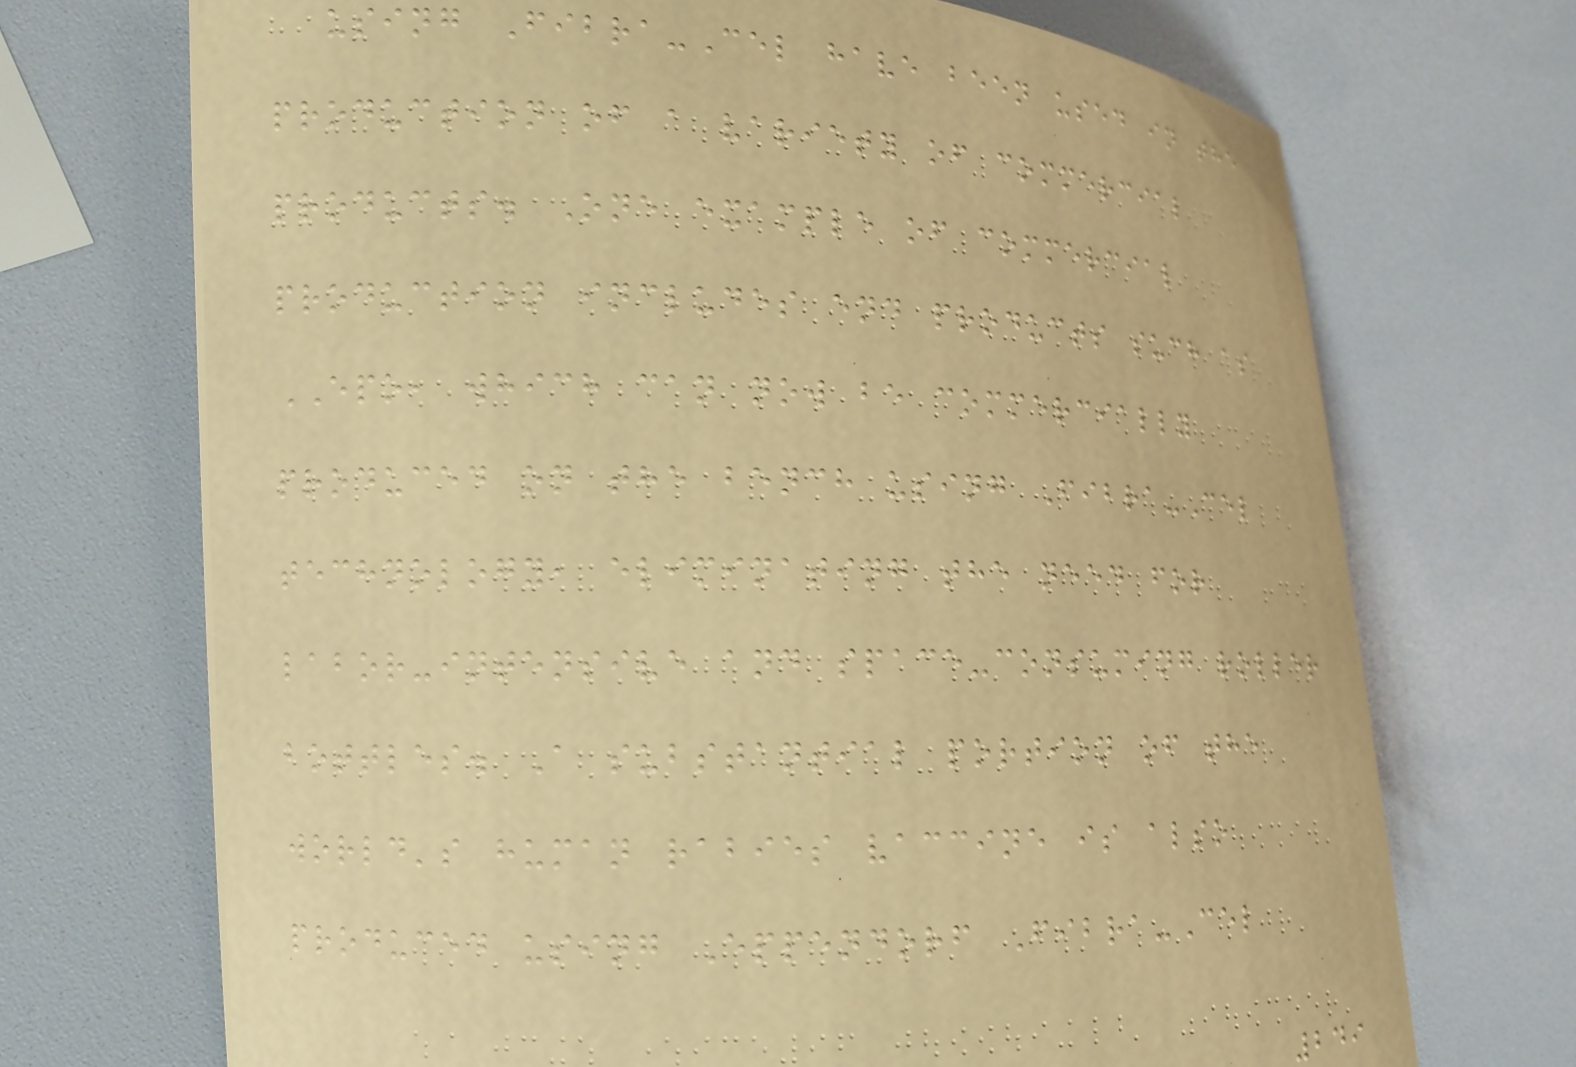using Fibra-Cel have been used in the
production of a variety of commercial
products. One example of commercial
production includes end products such as
EPO, which can now be commercially
produced on the bench using Fibra-Cel
technology, eliminating the need for
labor-intensive and space-consuming roller
bottles. A substantial portion of the
world's human rabies vaccine is also
produced using Eppendorf Fibra-Cel
249
